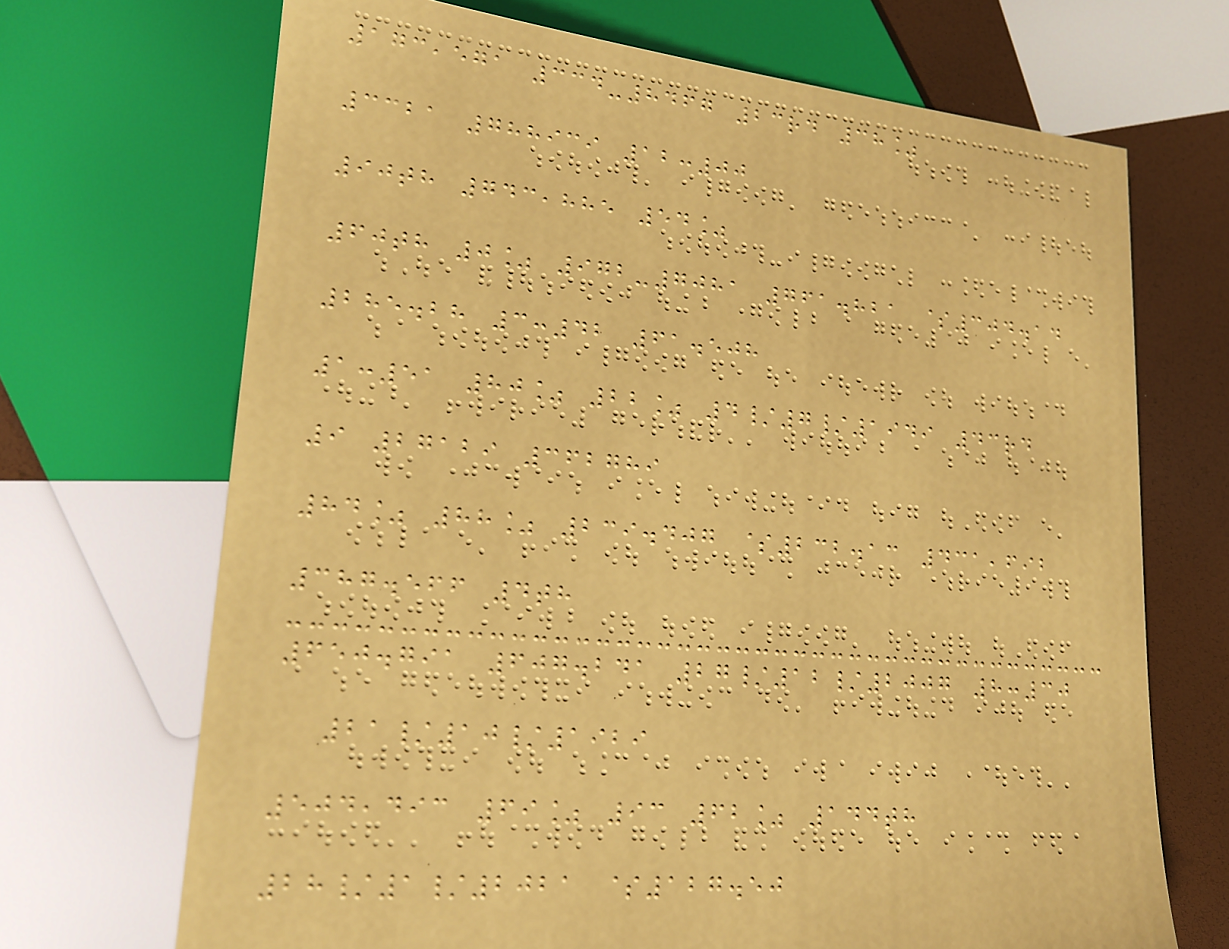173,571 334-8467 23rd 38%
3321 788939 12:00
90th 743,885 54%
60th 0% 972-7081 761.821 $304.14
285.28 3:42 61.508
1:51 80% 22% 4/7/1949 43rd
9 27129 362789
84% 88% 239.407 $232.13 431,692
387.566 4th
650.791 607.241 27/12/2007 8:30
21/10/1929
504,493 69% 93 62% 144th
28/1/2021 $127.50
